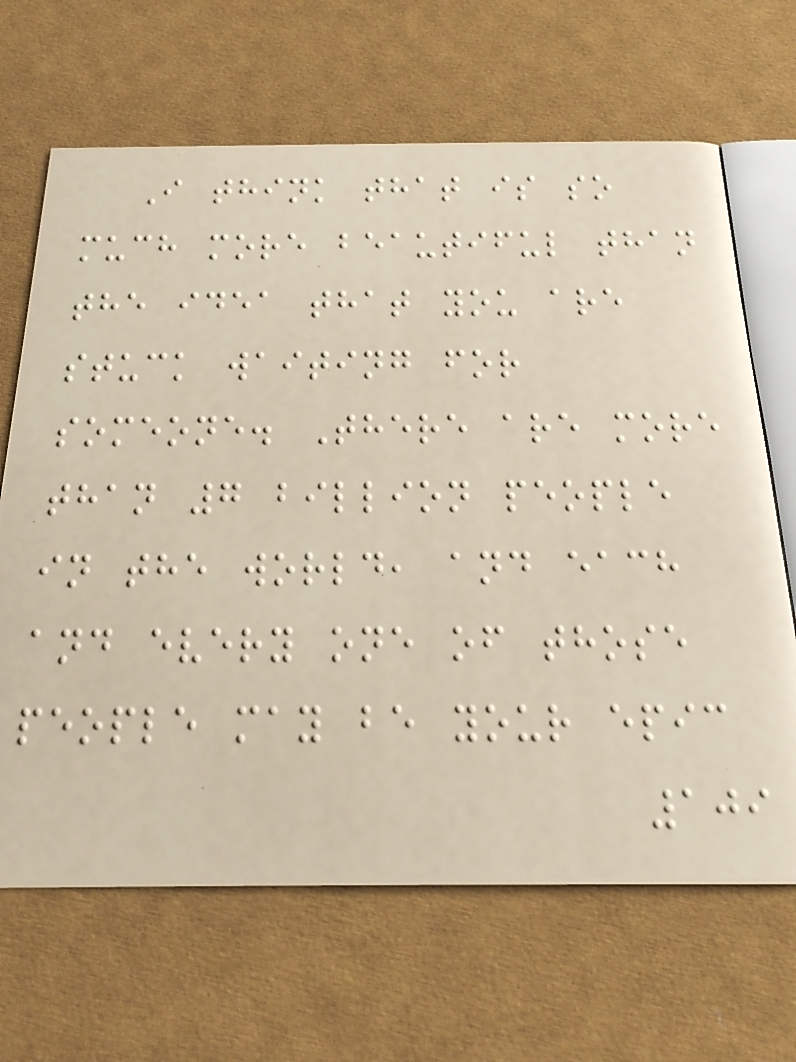I think that is so
much more beautiful than
the idea that you are
stuck waiting for
someone. There are more
than 7 billion people
in the world, and each
and every one of those
people may be your epic
109
